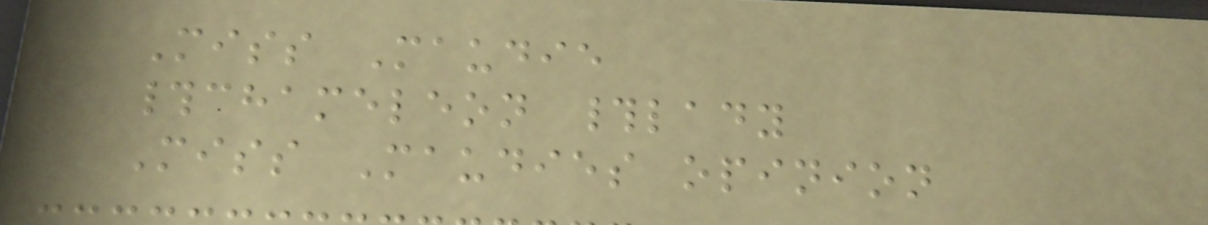Miss Maudie
#chameleon #lady
Miss Maudies opinion
